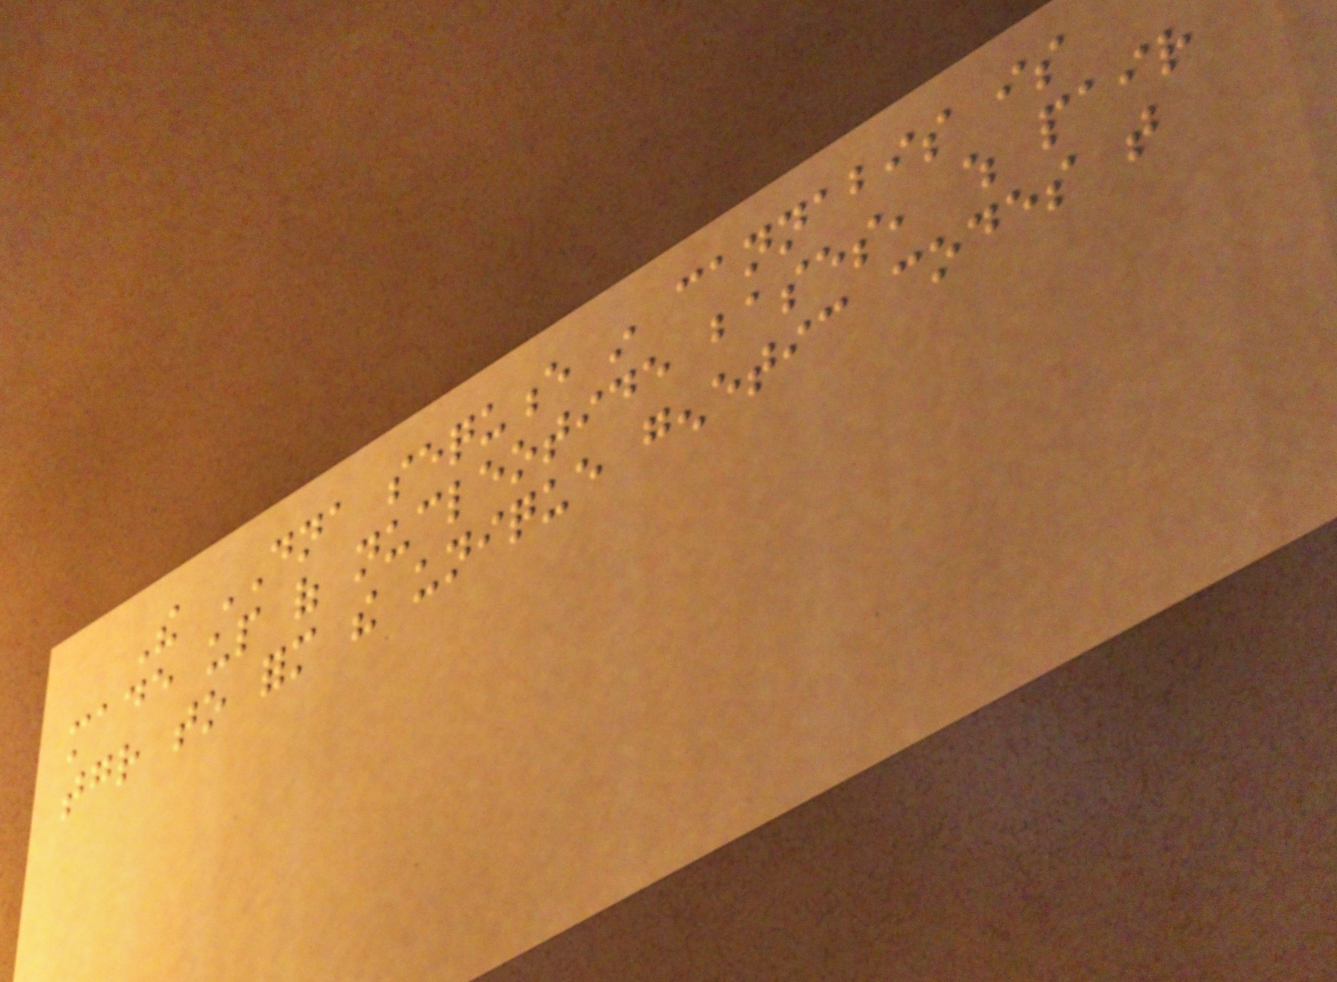The DNA sequence in cannabis is
made up of nucleotide bases, which pair
together to form the unique genetic codes that
